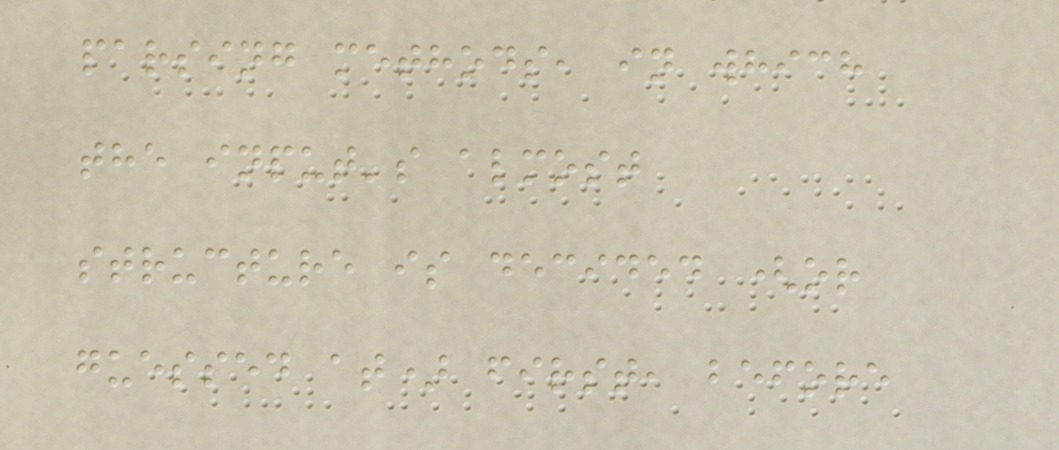parsing methods, in which
the input's almost
structure is decided (or
guessed at) first, before
